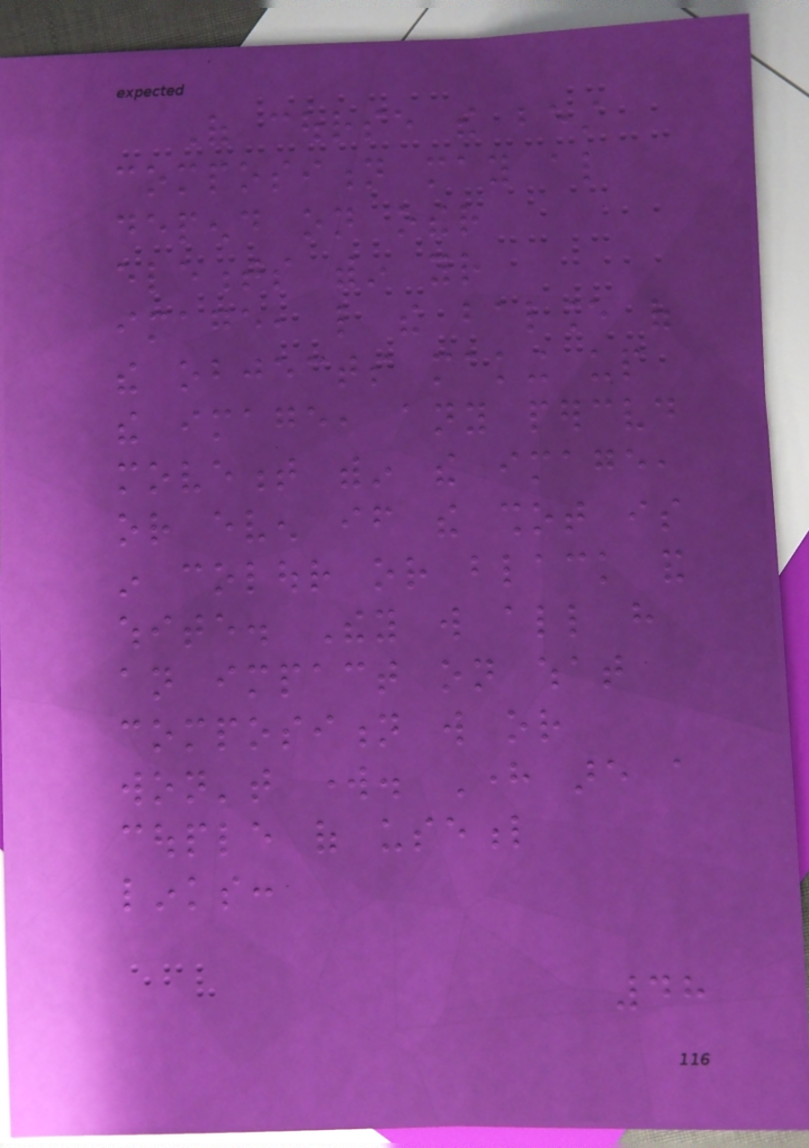Of course the best
composition may also
depend on other
elements within your
image, like the balance of
the objects making up
the image, any perceived
movement within the image,
or even if the shot is
in colour or black and
white. They will all have
an impact on what
composition will or
won't work. Here are a
couple of useful
links:
48
